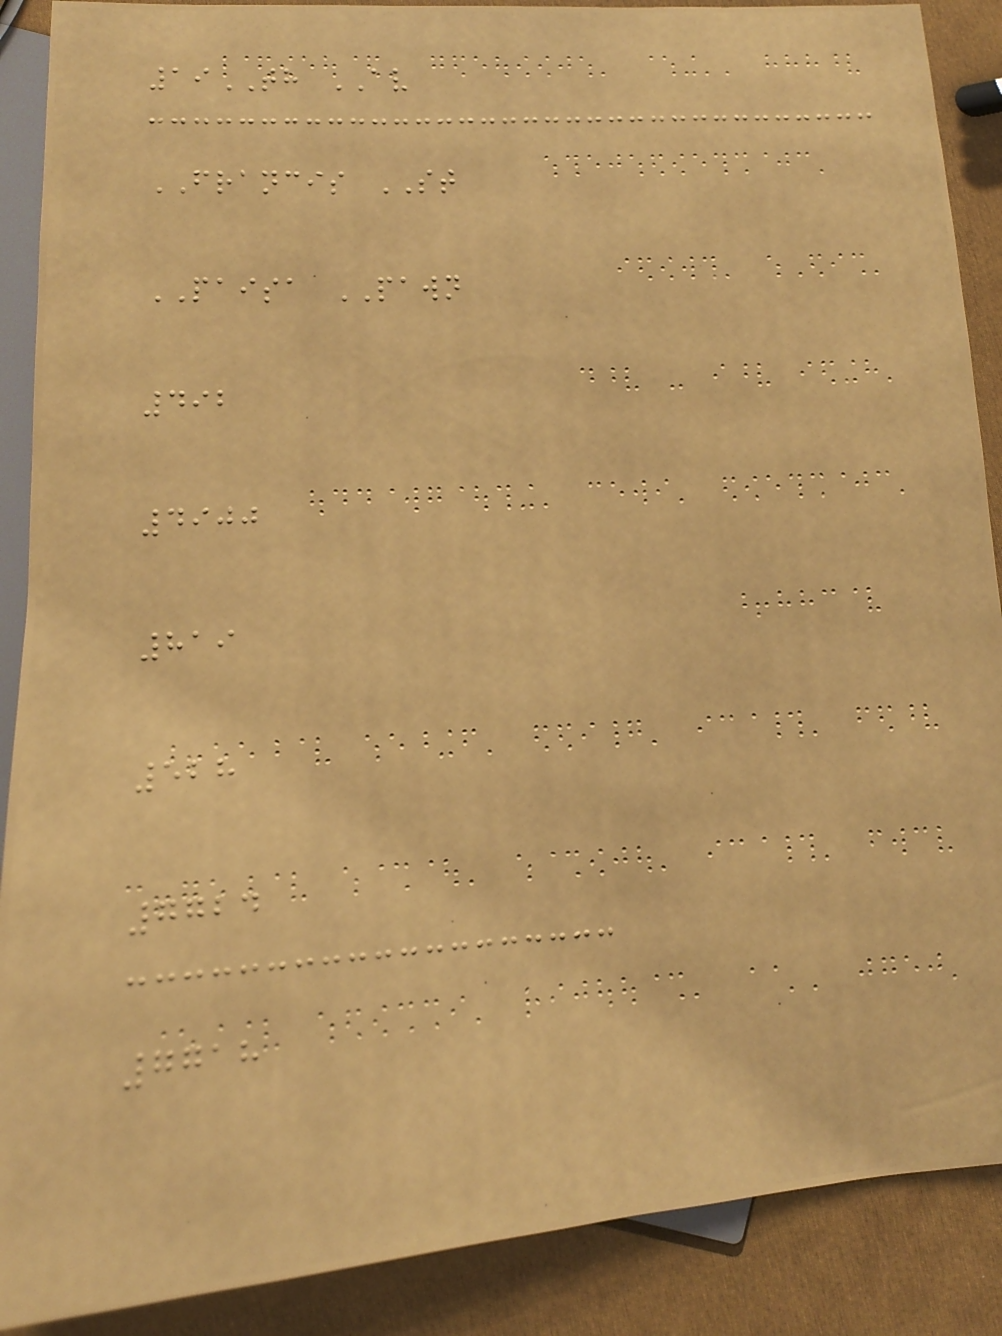19TH AV
FRANCIS ST
PAISA PAWN
492
4900
819
528
7724
7718
